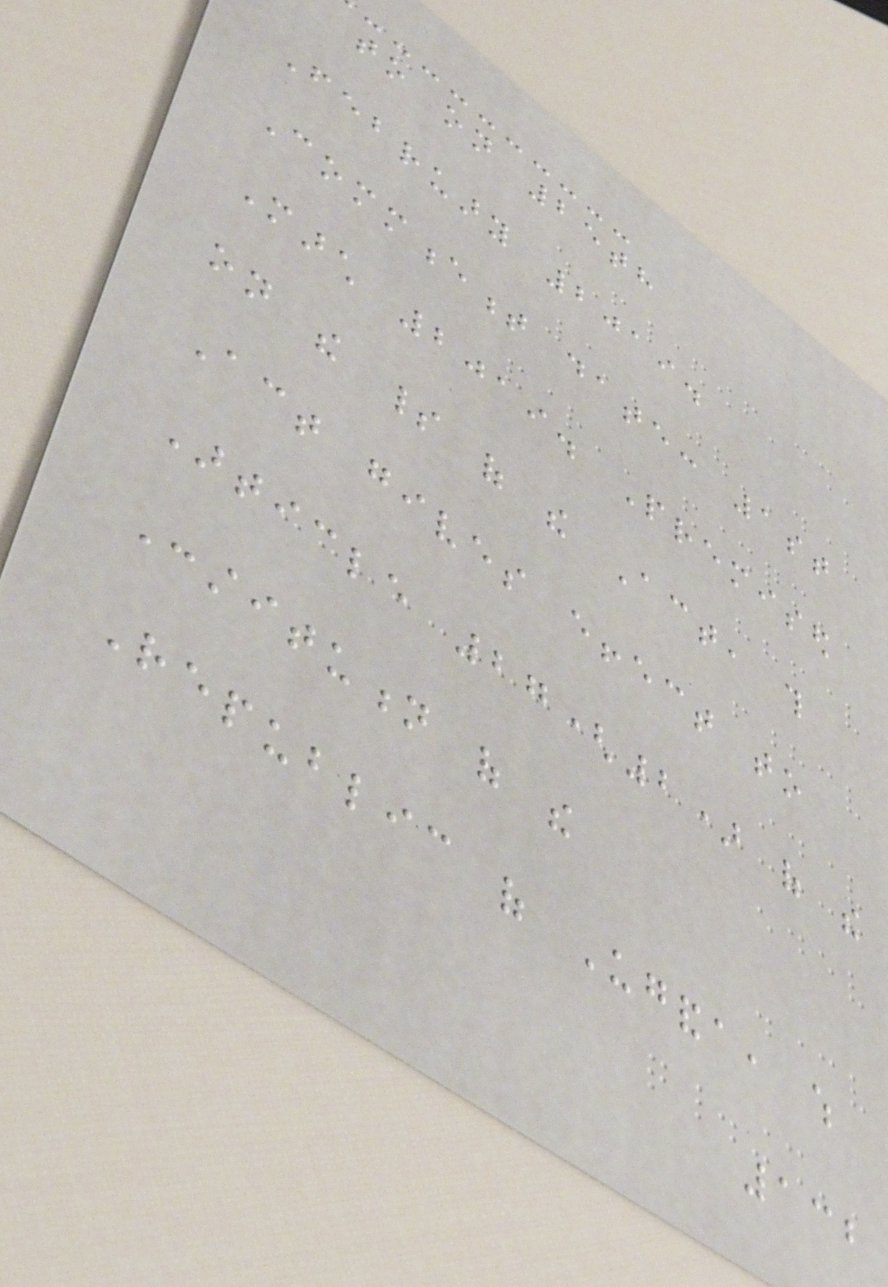to on 25th
February 2019.
Commencement date: 1st
March 2019. Premised
on the spirit of the Act, this
Act gives effect to
Article 27(2) of the
Constitution of the
Republic of Uganda, which
132
